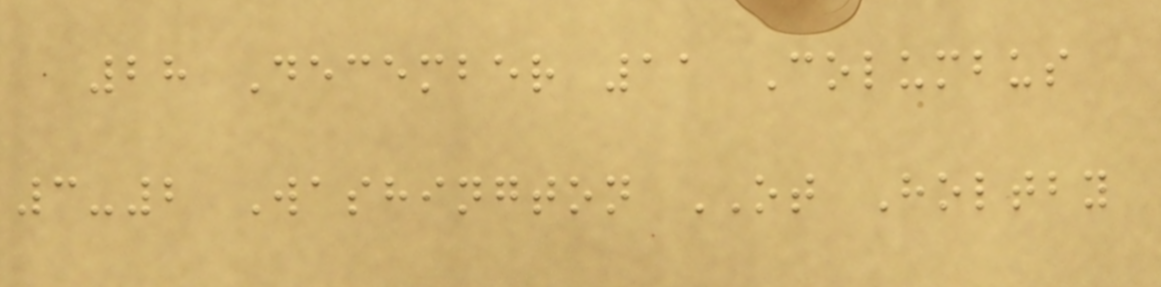28 December 11 Columbus
3-2 Washington OT Holtby
